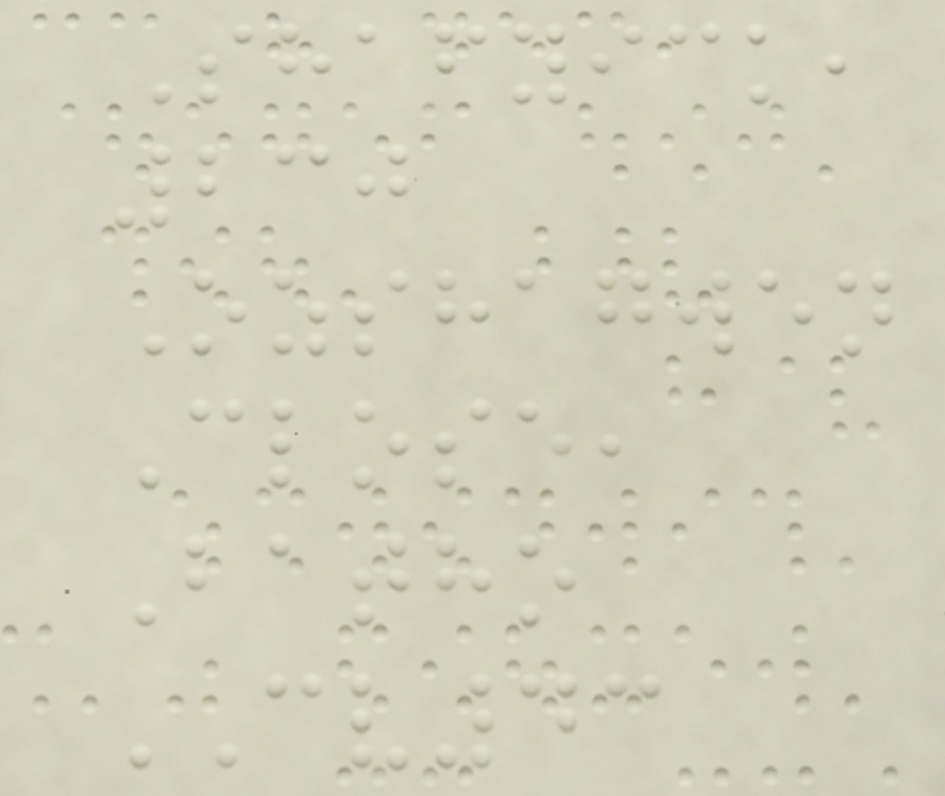Shafyick,
230
Ozshagwen
Close,
Batho
CV43
